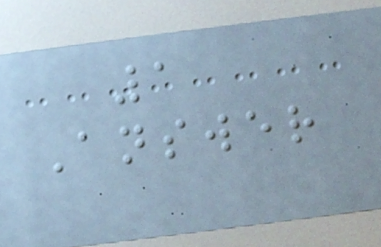1
Answer
